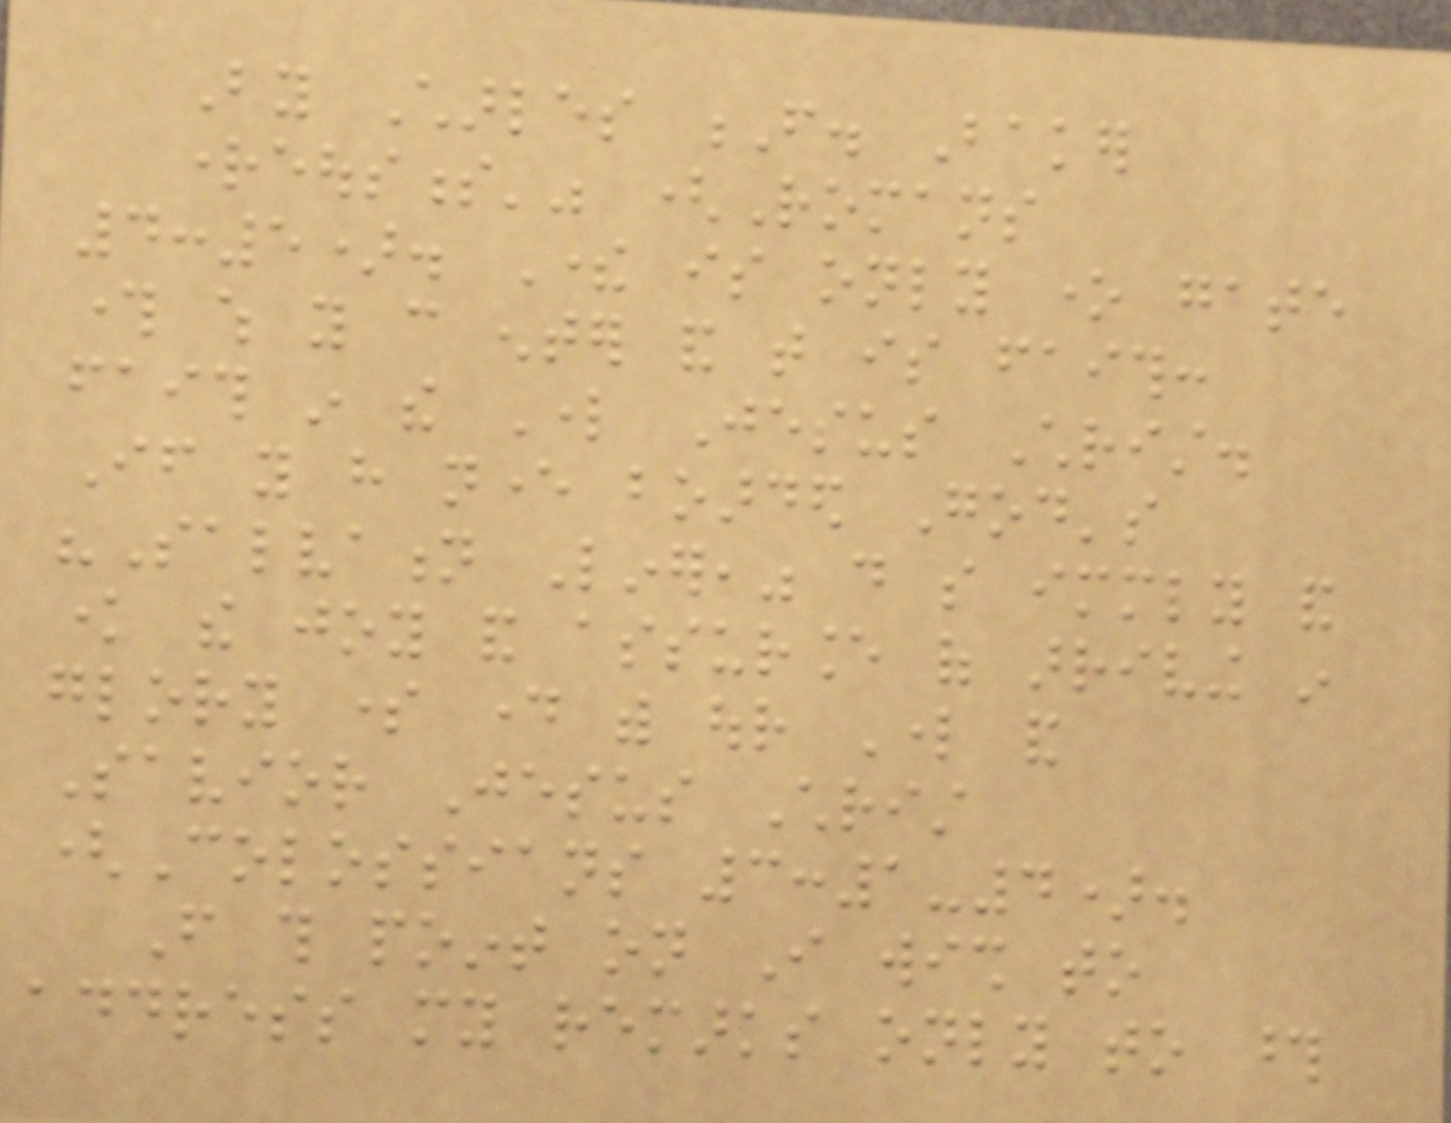By Charles F. Baker
righteousness'" (Romans
4:5). There is only one gate
through which you can enter and that is faith:
faith in the Lord Jesus Christ.
If you have never boarded God's
"Salvation Liner," do so immediately and
know the joy and assurance of arriving in
glory some day with our Lord and
Savior Jesus Christ
(Colossians 3:1-4).
From this point on I wish to
address my remarks only to those
